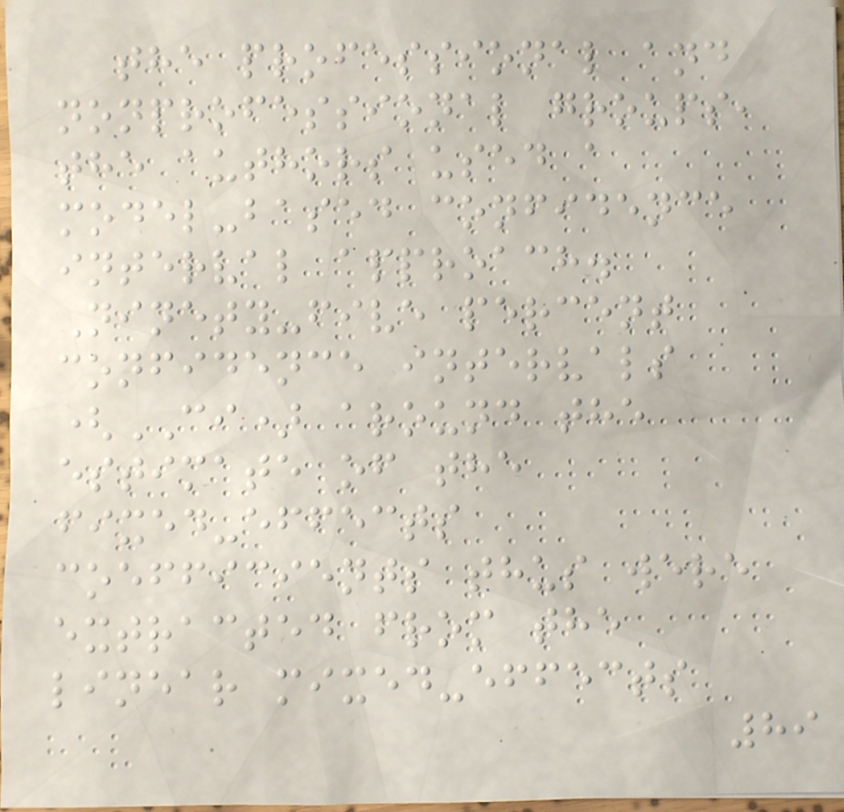the professional and
nonprofessional groups,
the authors used a
model-based confidence
interval approach.
Ninety-five percent
confidence intervals
(CI) around the
estimate of the
fixed-effects
coefficients thus were
extracted from the
linear mixed-effects
89
